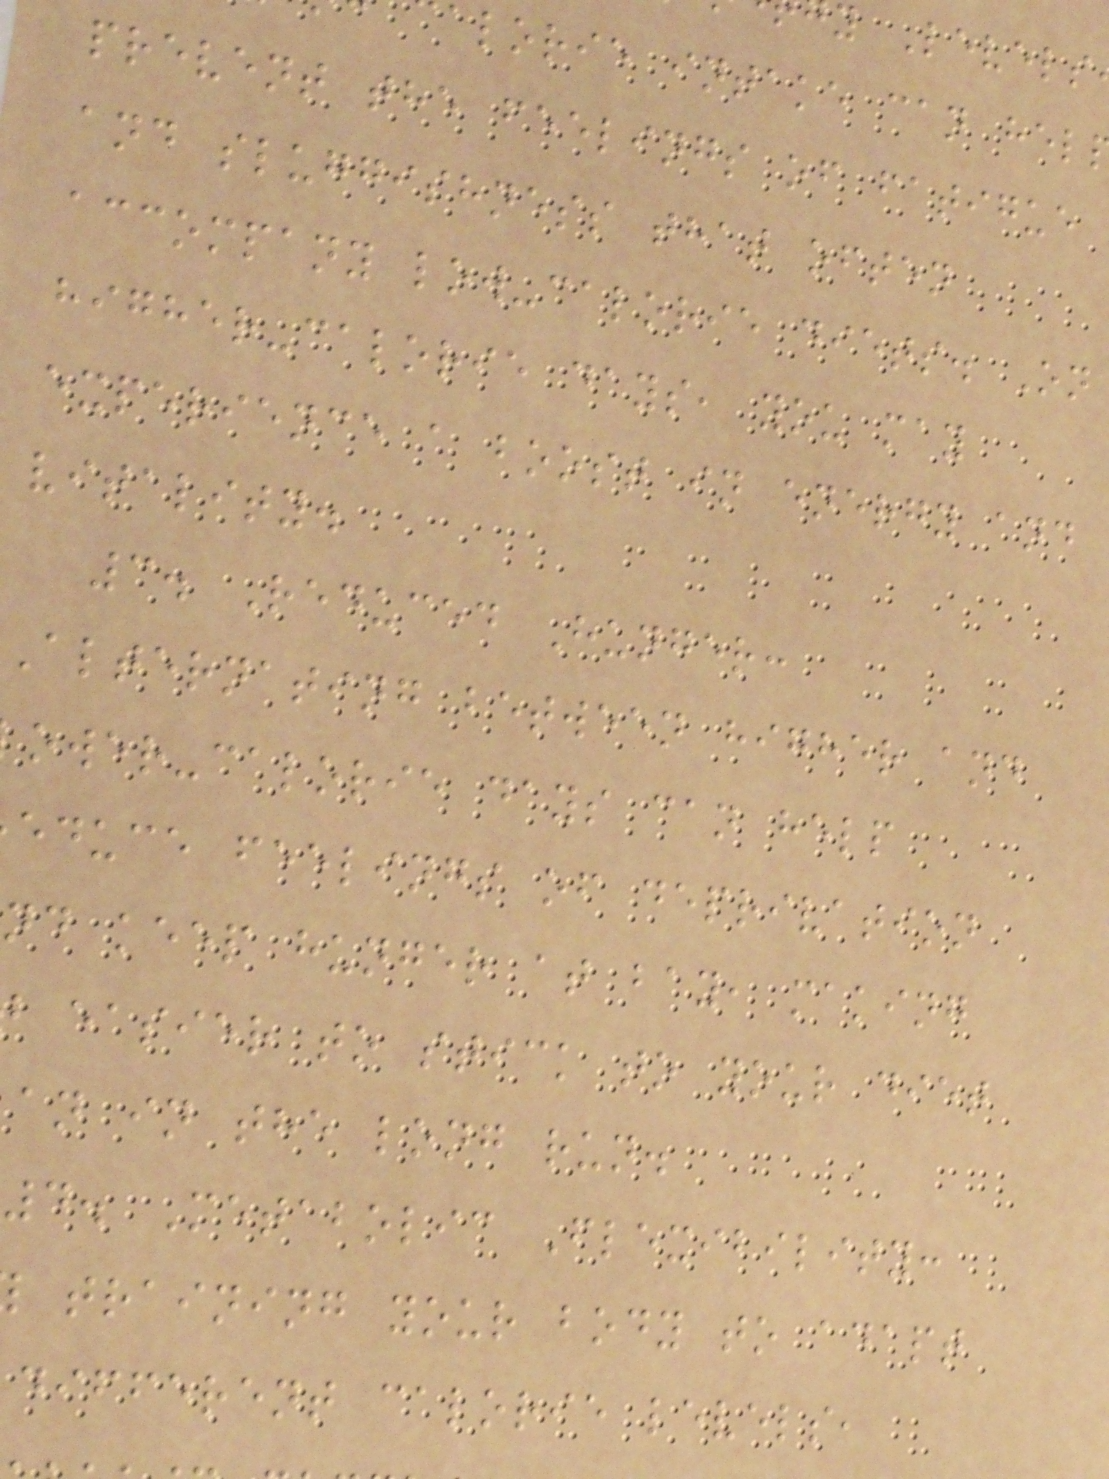y Levels
alorie intake can hel
prevent the feelings of fatigue
and sluggishness that often
accompany low-calorie diets. On
higher-calorie days, you may
experience a boost in energy and
vitality.
3. Reduced Hunger:
Alternating between higher and
ower-calorie days can help
educe feelings of deprivation
nd keep hunger at bay, making
easier to stick to your diet
an in the long run.
4. Metabolic Flexibility:
training your body to adapt
different calorie levels,
